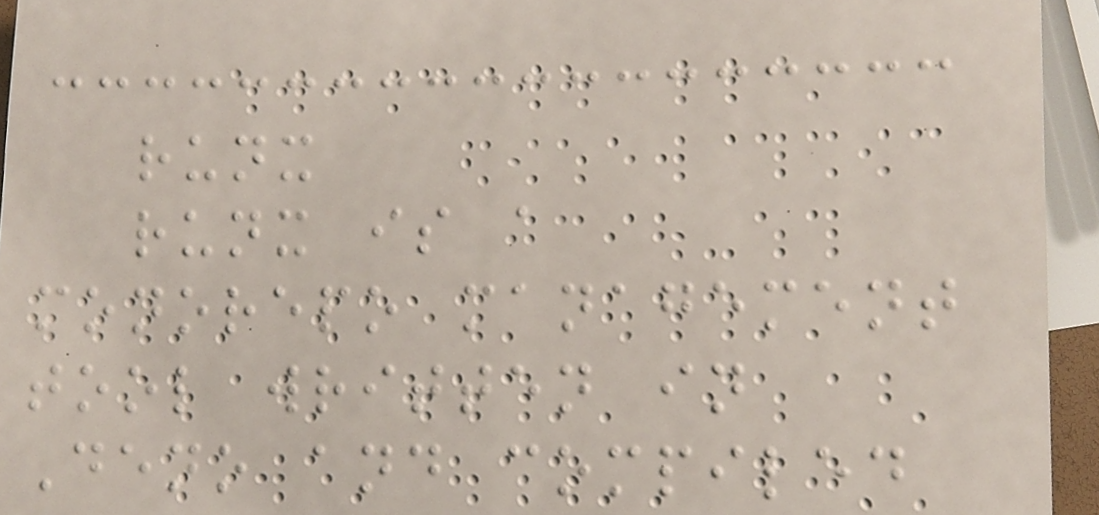runx
runx is a
monorepo management
tool written in
Deno and compiled
